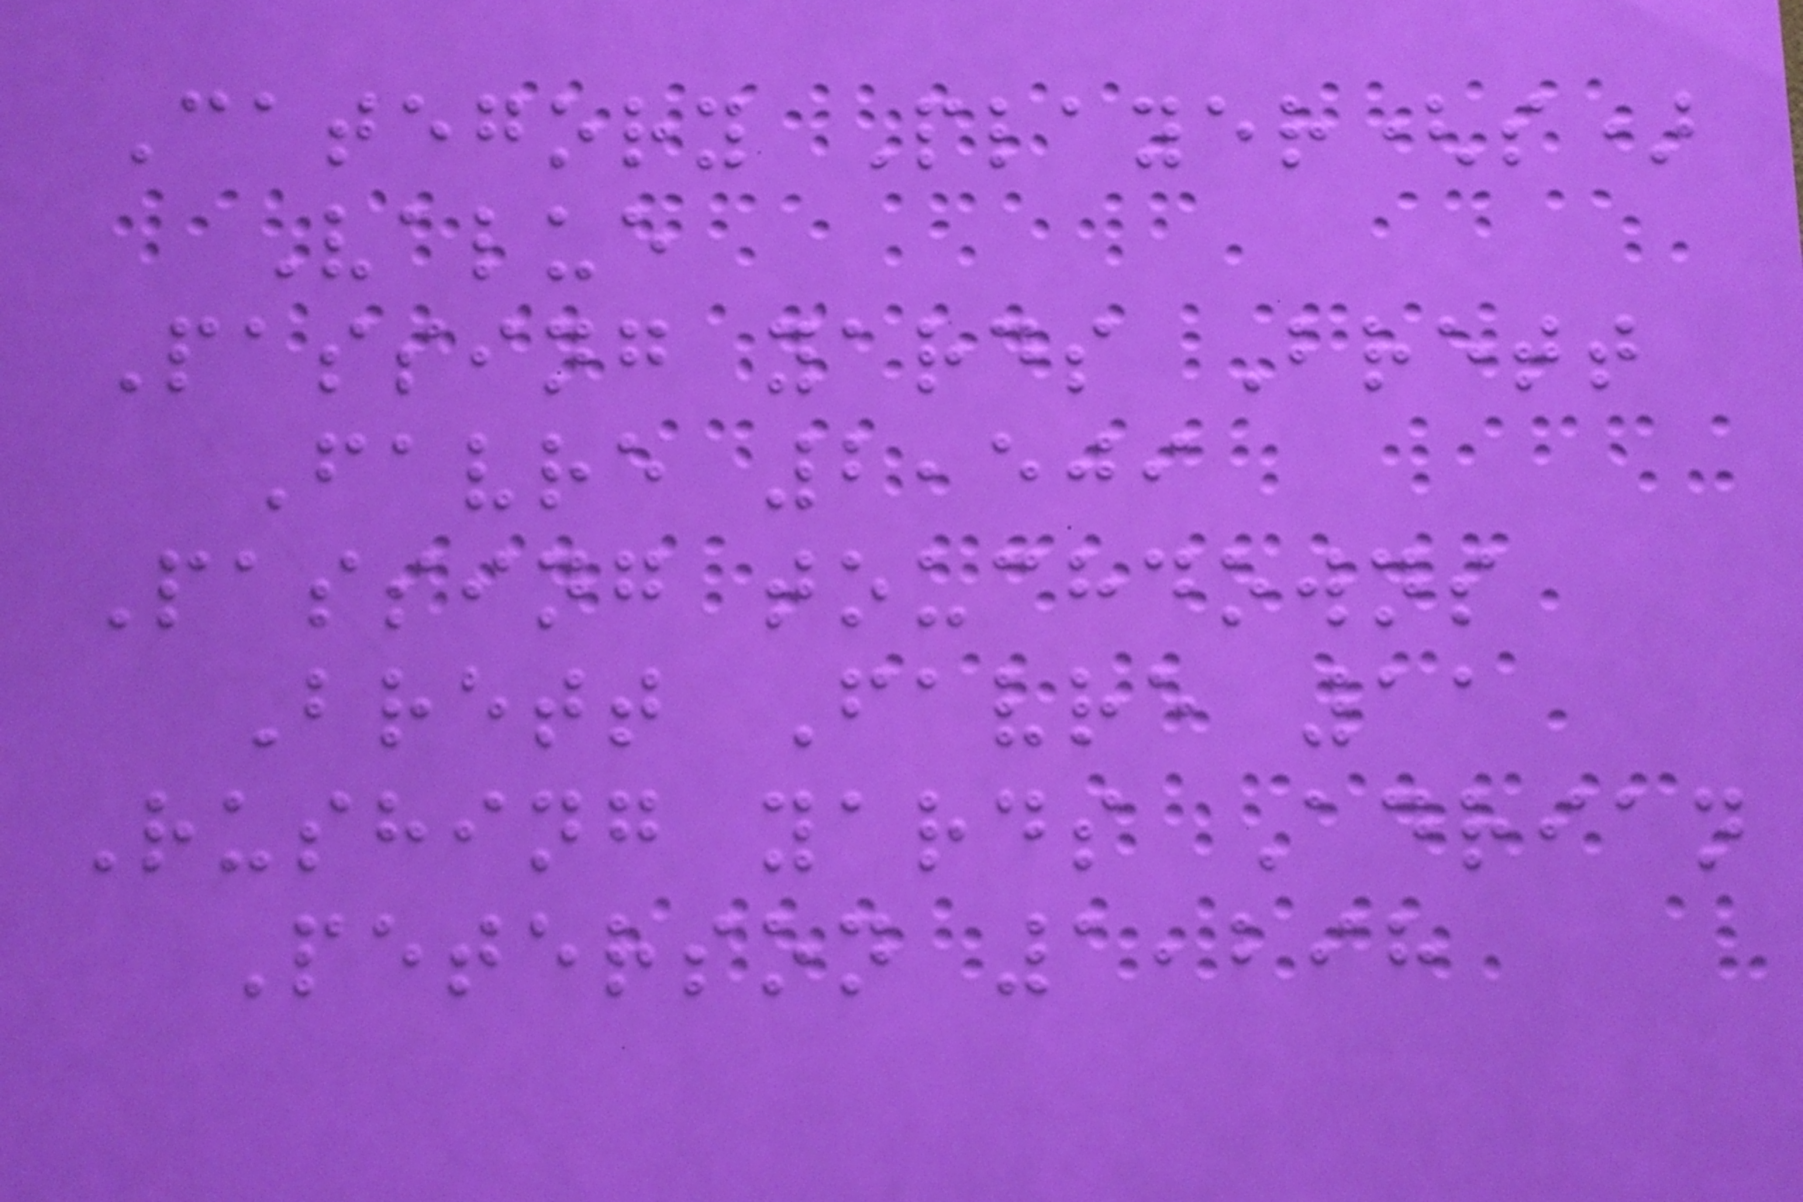Category Player(s)
Value
Passing yards Brett
Favre 2,509
Passing touchdowns
Brett Favre 11
Rushing yards Adrian
Peterson 1,298
